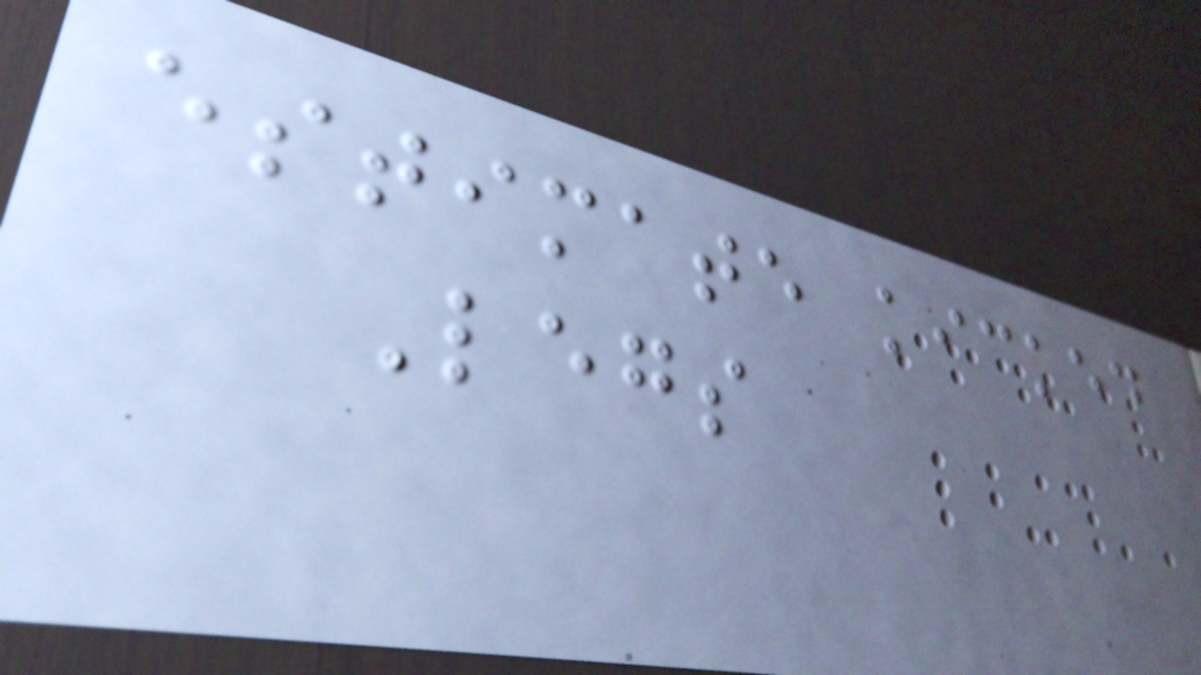estimate kicked
Legs
